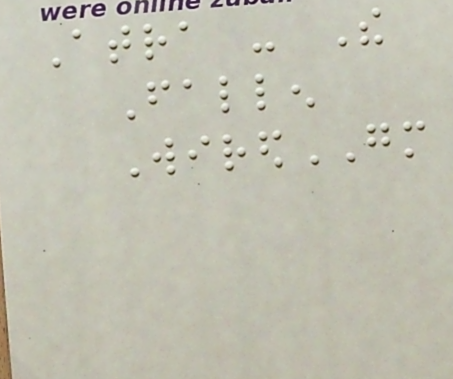Atra - The
Fallen
WiredGM
